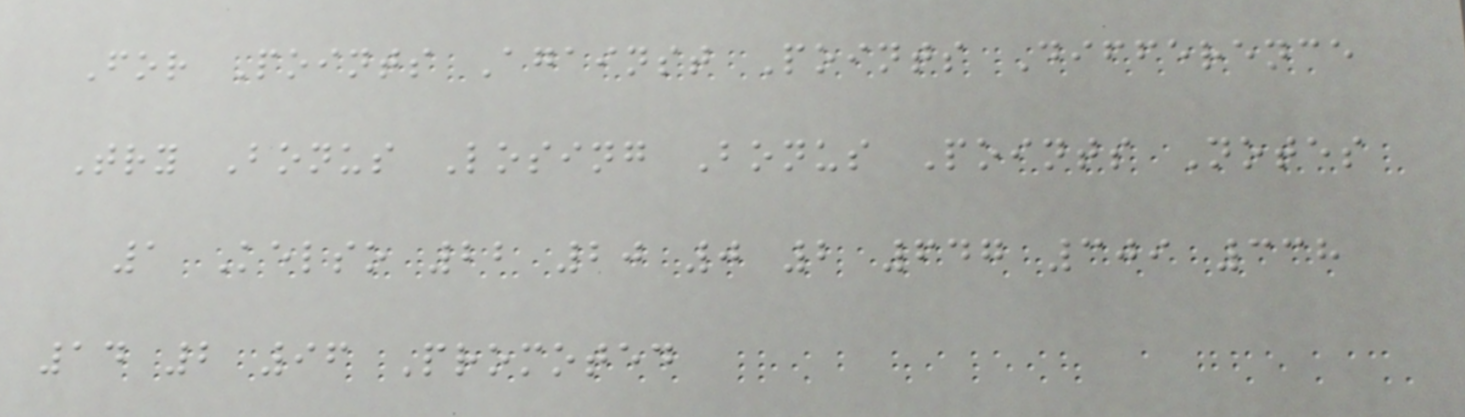For Points Against Points Difference
Try Bonus Losing Bonus Points Notes
1 Kelso 22 20 0 2 647 309 338
14 2 96 Promoted
